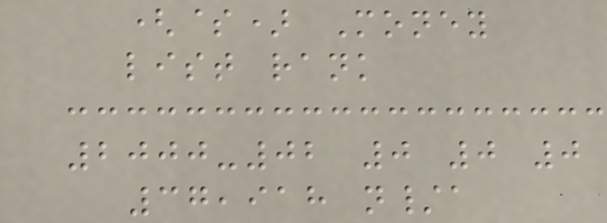($) Money
list rank
2000-02 0 0 0
37,918 n/a
